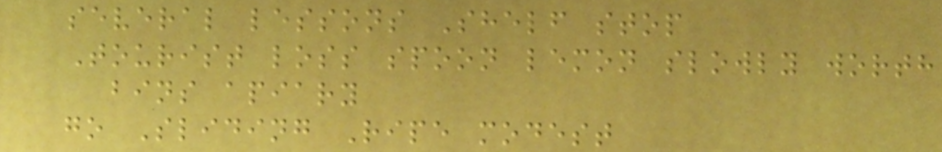several lessons Shelf stop
Tourist loss spoon lemon slowly worth
bins apiary
go Sliding Ripe modest
